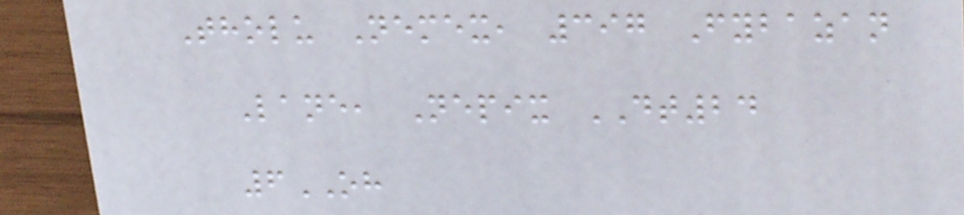Tholu Nemex, 397 Fybazan
Lane, Nepix DT24
6OH
